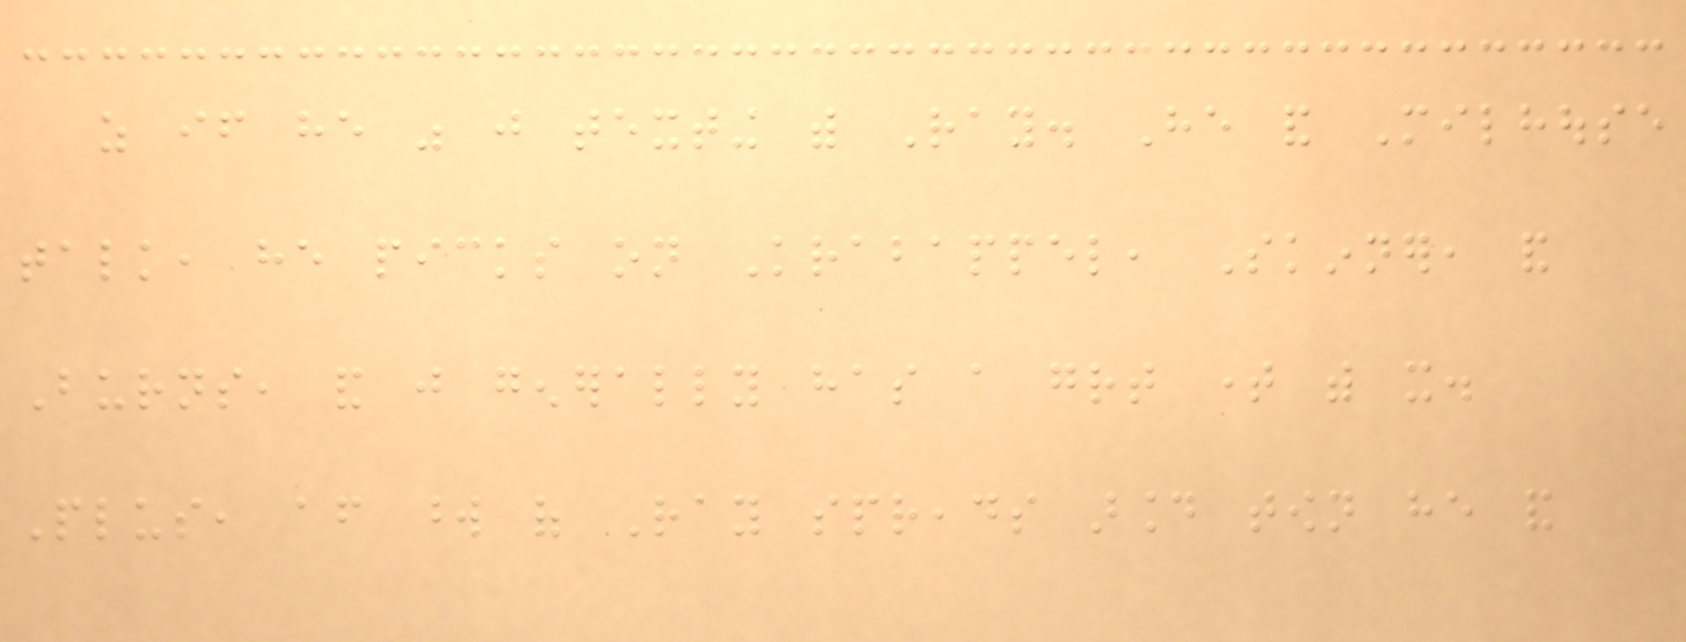as if he was just texting with Ray. He and Milhouse
talk, he picks on Krabappel, Skinner, and
Burns, and just generally has a great time with it.
Plus, after word of Ray spreads around town he and
